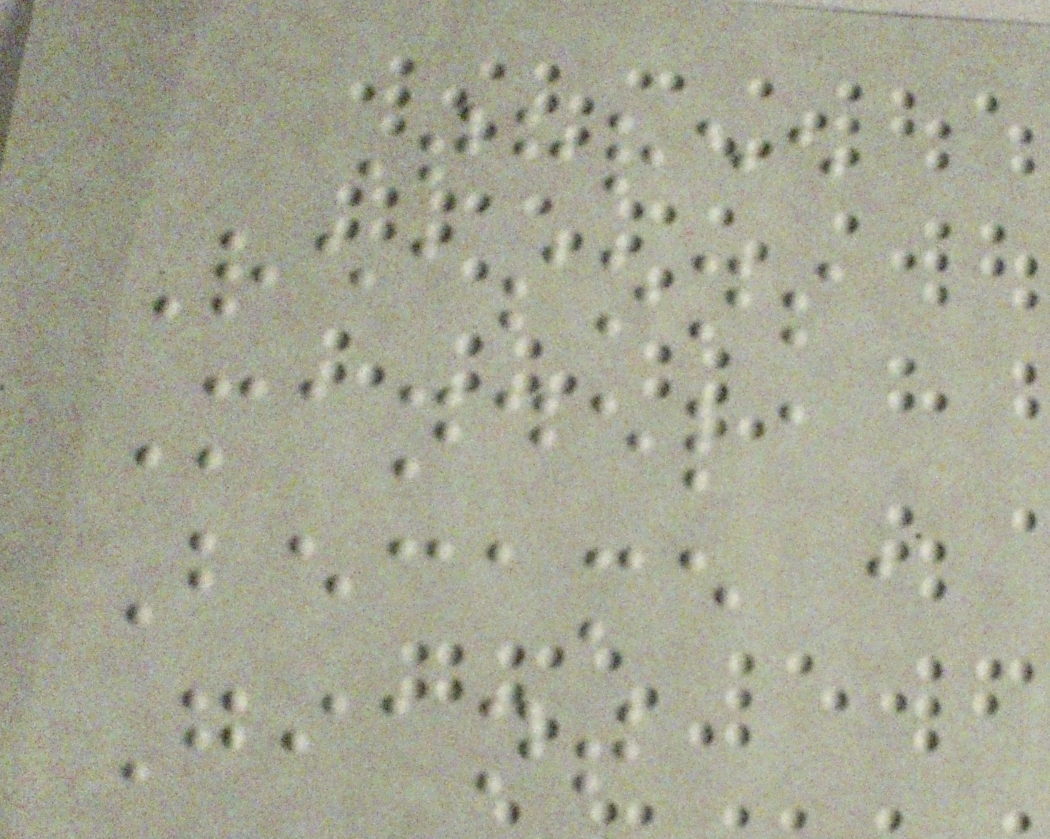Three
Reasons
Mandela
Became a
Giant
